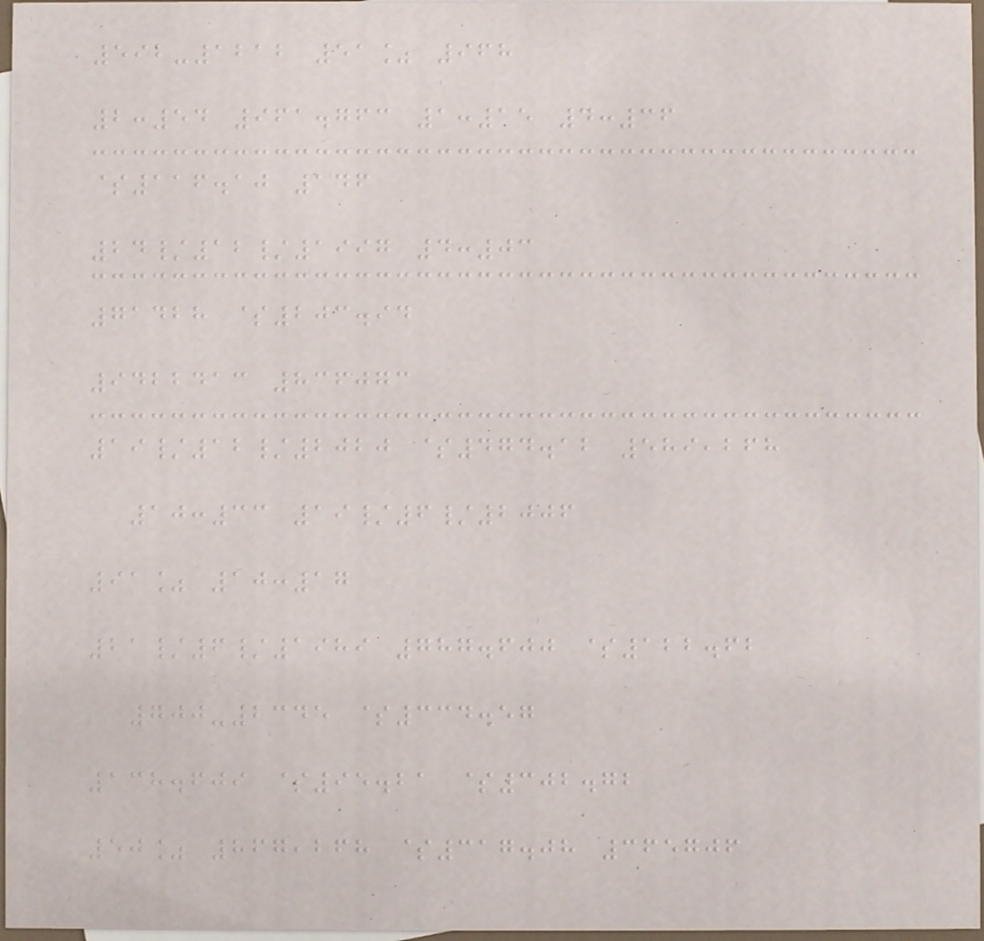592-1212 51% 968
2:54 961.763 1:15 4:36
$116.10 146
24/12/1997 4:03
71428 $203.94
9422413 836073
19/12/2020 $474.12 589,268
10:33 19/6/2006
91% 10:17
21/6/1989 787.600 $122.62
700-2345 $334.57
138.609 $95.21 $302.72
50% 867,268 $317.08 365706
